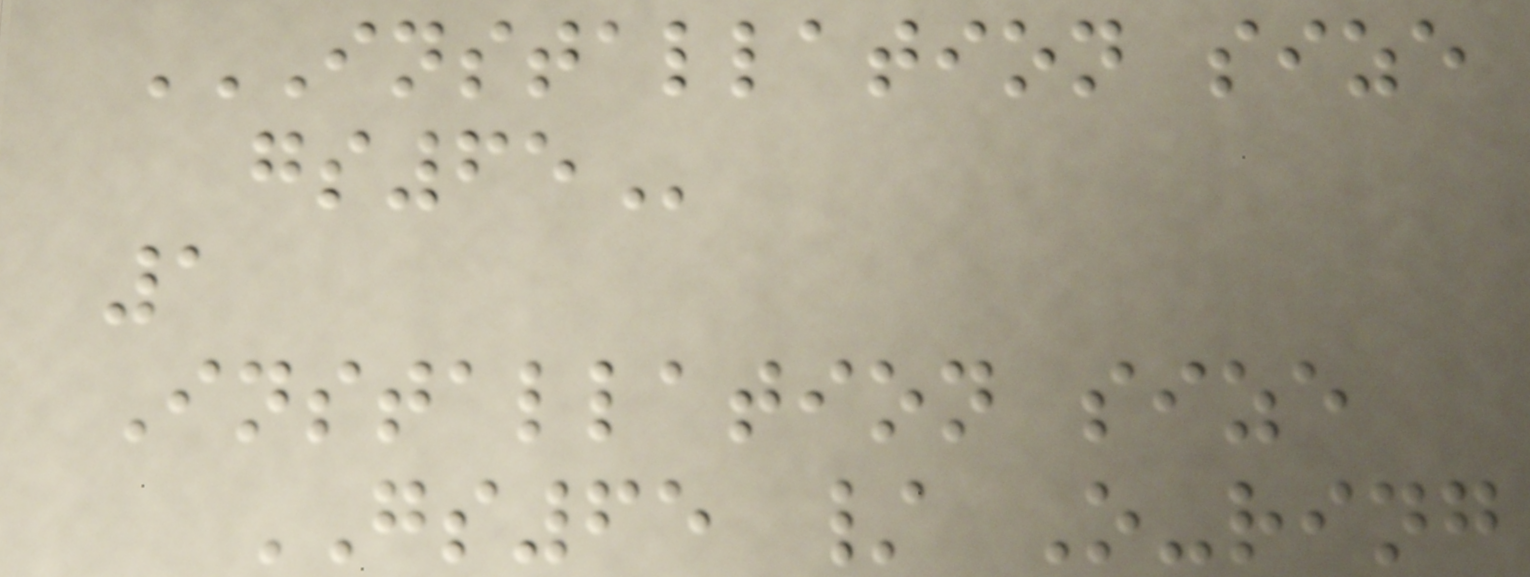INSTALLATION SIZE
GS65
1
Installation size
GS65 / O-ring
